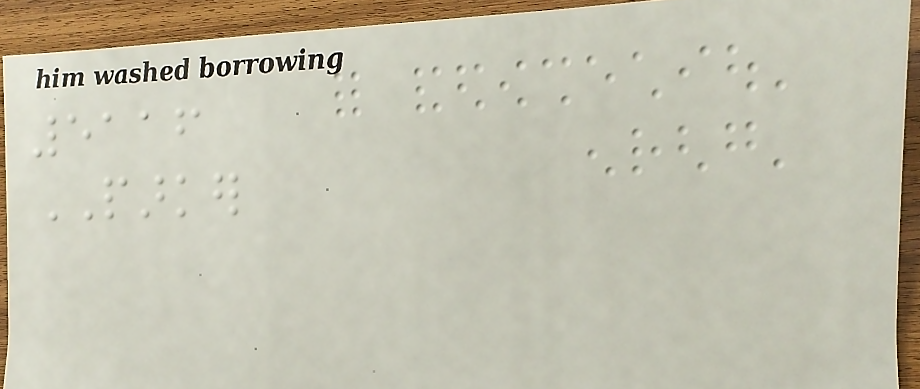5116
PARKER
